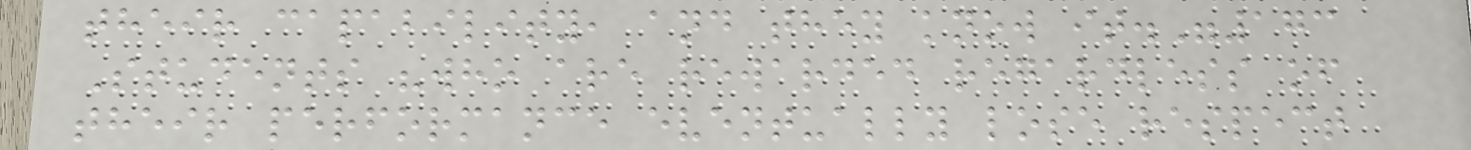their capability, and they know it."173
Students "who are rewarded regardless of
their performance eventually lose respect
